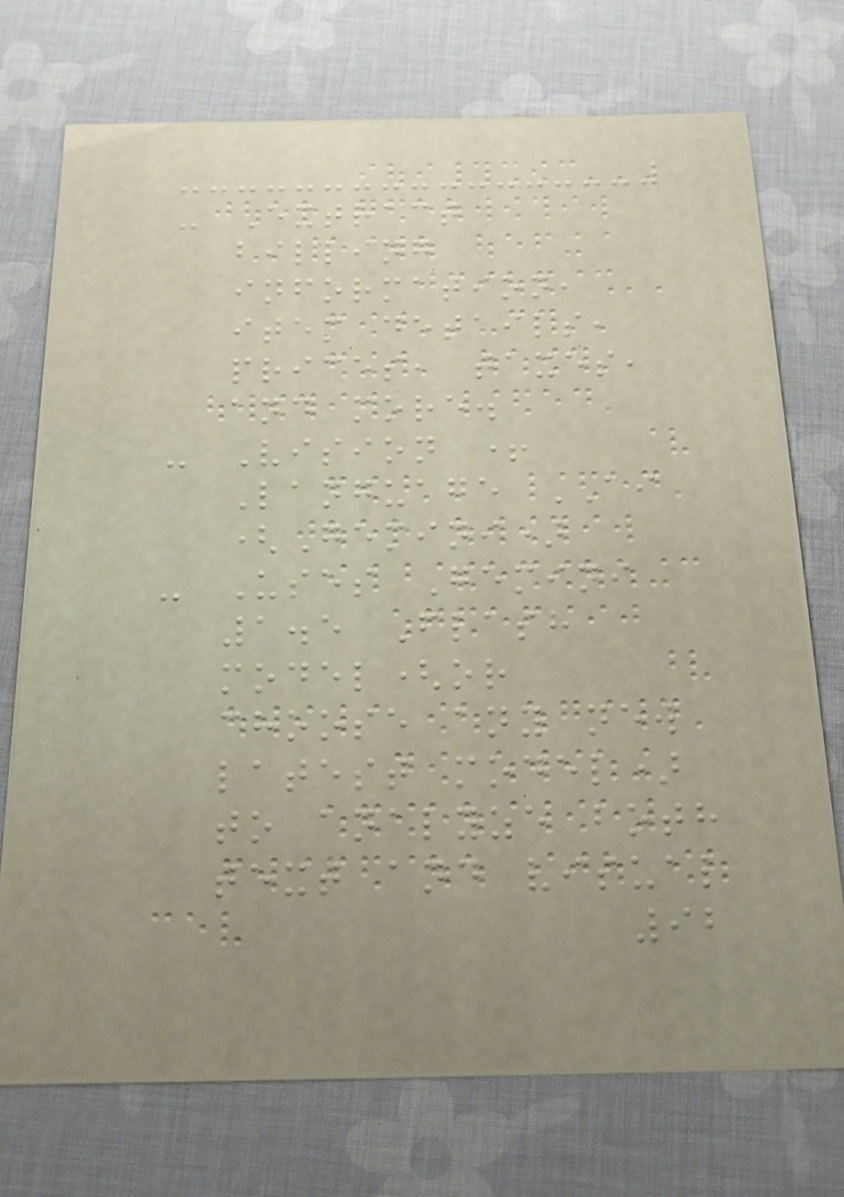- Extract
billing
information,
item details,
prices, taxes,
and more.
- Vision +
Language AI
(Gemini)
- Uses Gemini
1.5 Flash
model(or
choose any new
latest model)
to analyze both
text and visual
92
